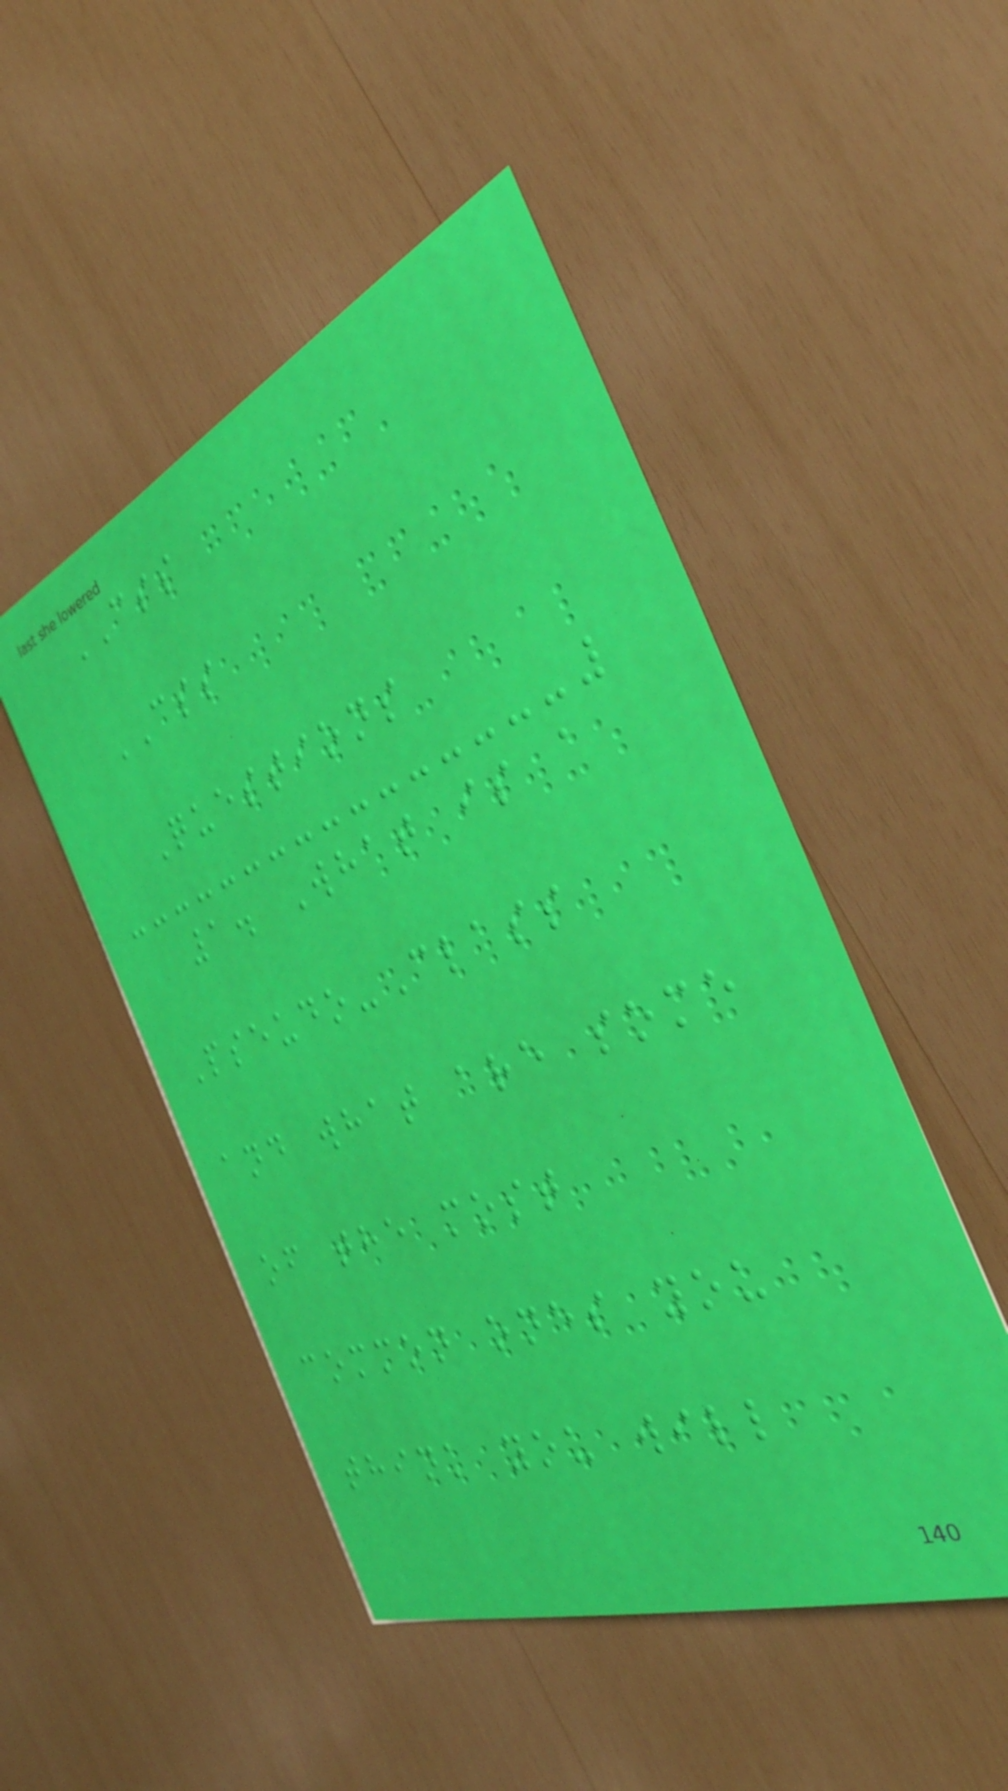CSS
CSS
Questions
1. What is a
Pseudo-Class
and what are some
of the most
common ones you
think you will
